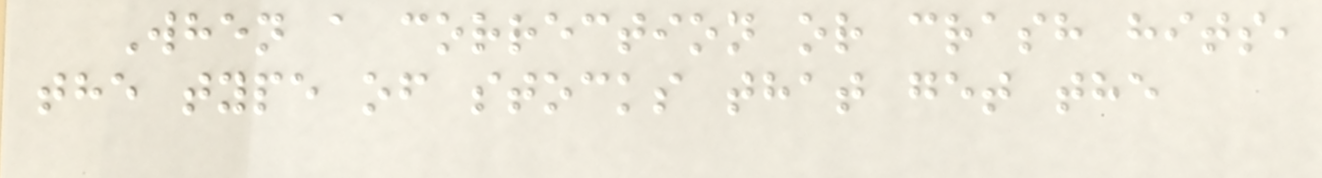When a correction or crash hits,
the type of stocks that get the
